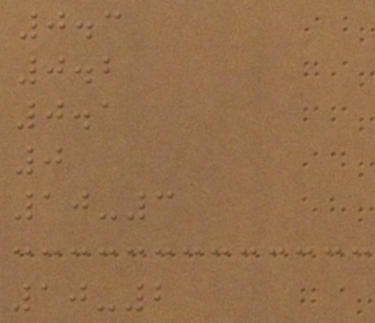0.3
0.2
0.1
0
10-3
10-2
